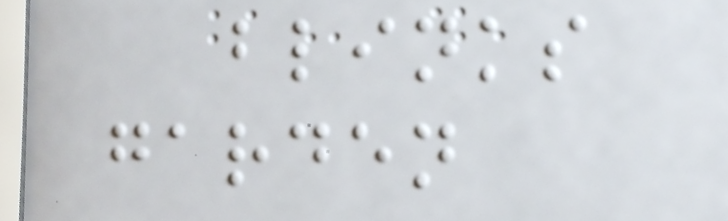blinks
garden
